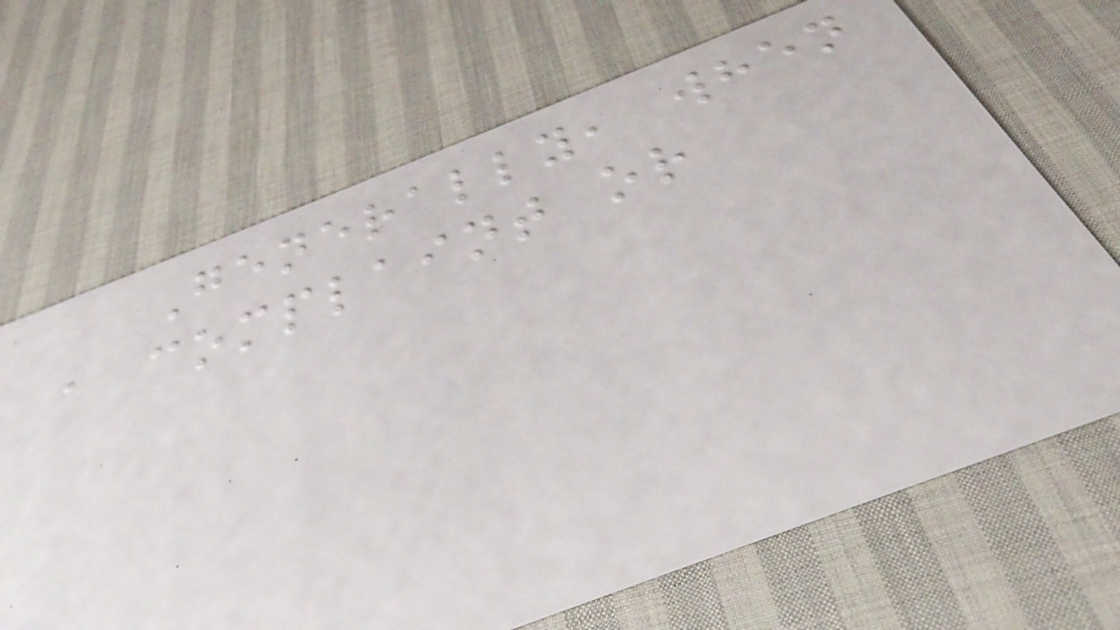Generally, when
a complaint or
